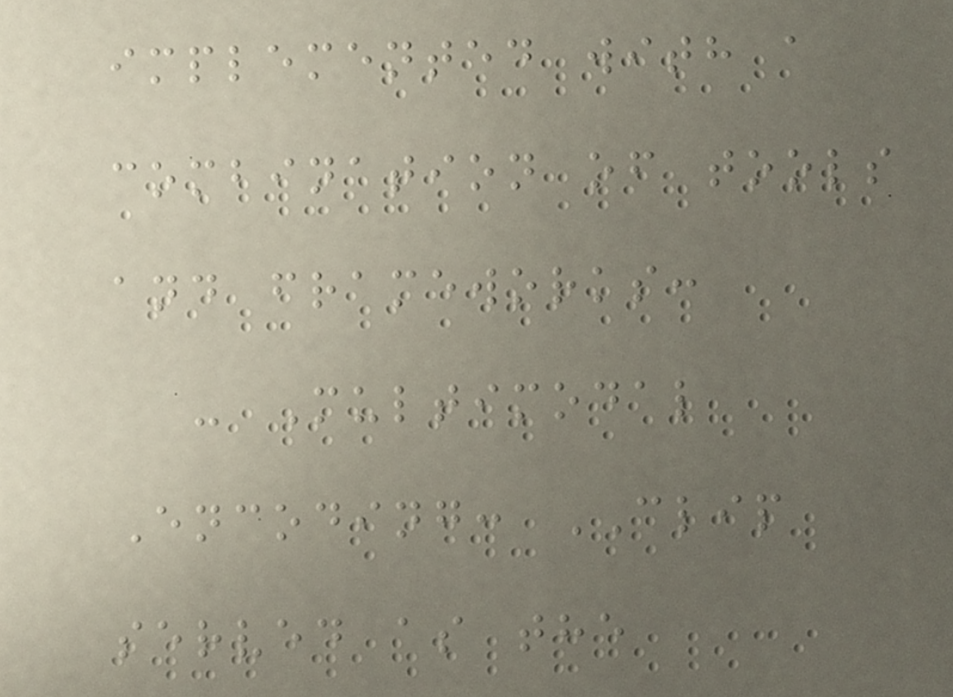implemented with a
combination of tools
and frameworks:
- Multimodal
Encoding: CLIP
served as the
